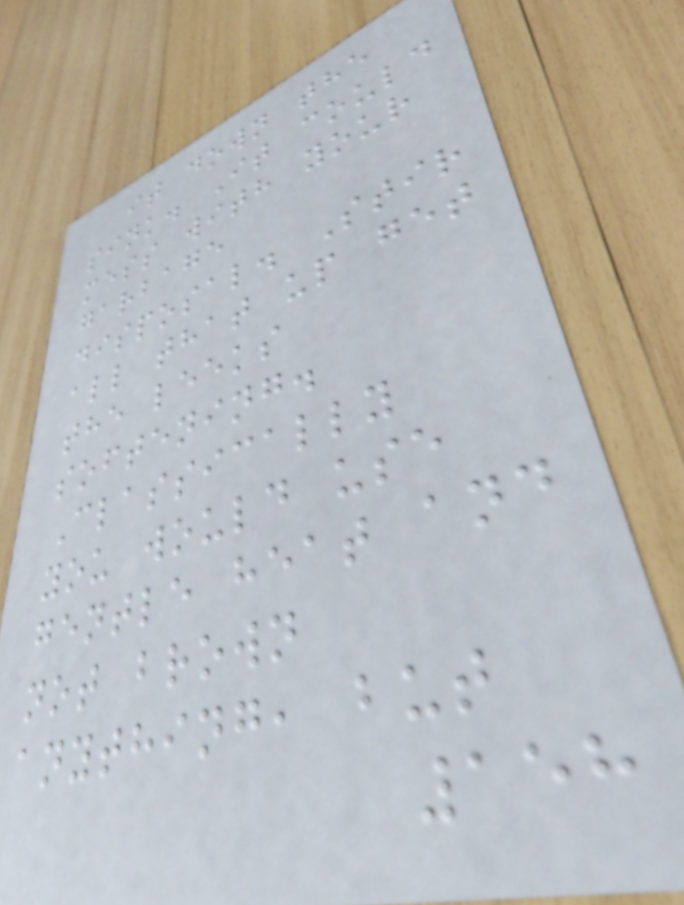it down the
sink. It could
mess with your
garbage
disposal. Stir
all that up get
the leeks
softening.
Classically
you would use
gentle heat and
not brown
anything, but
158
